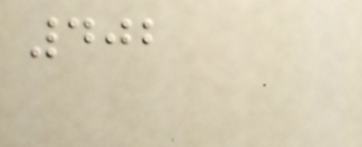402
